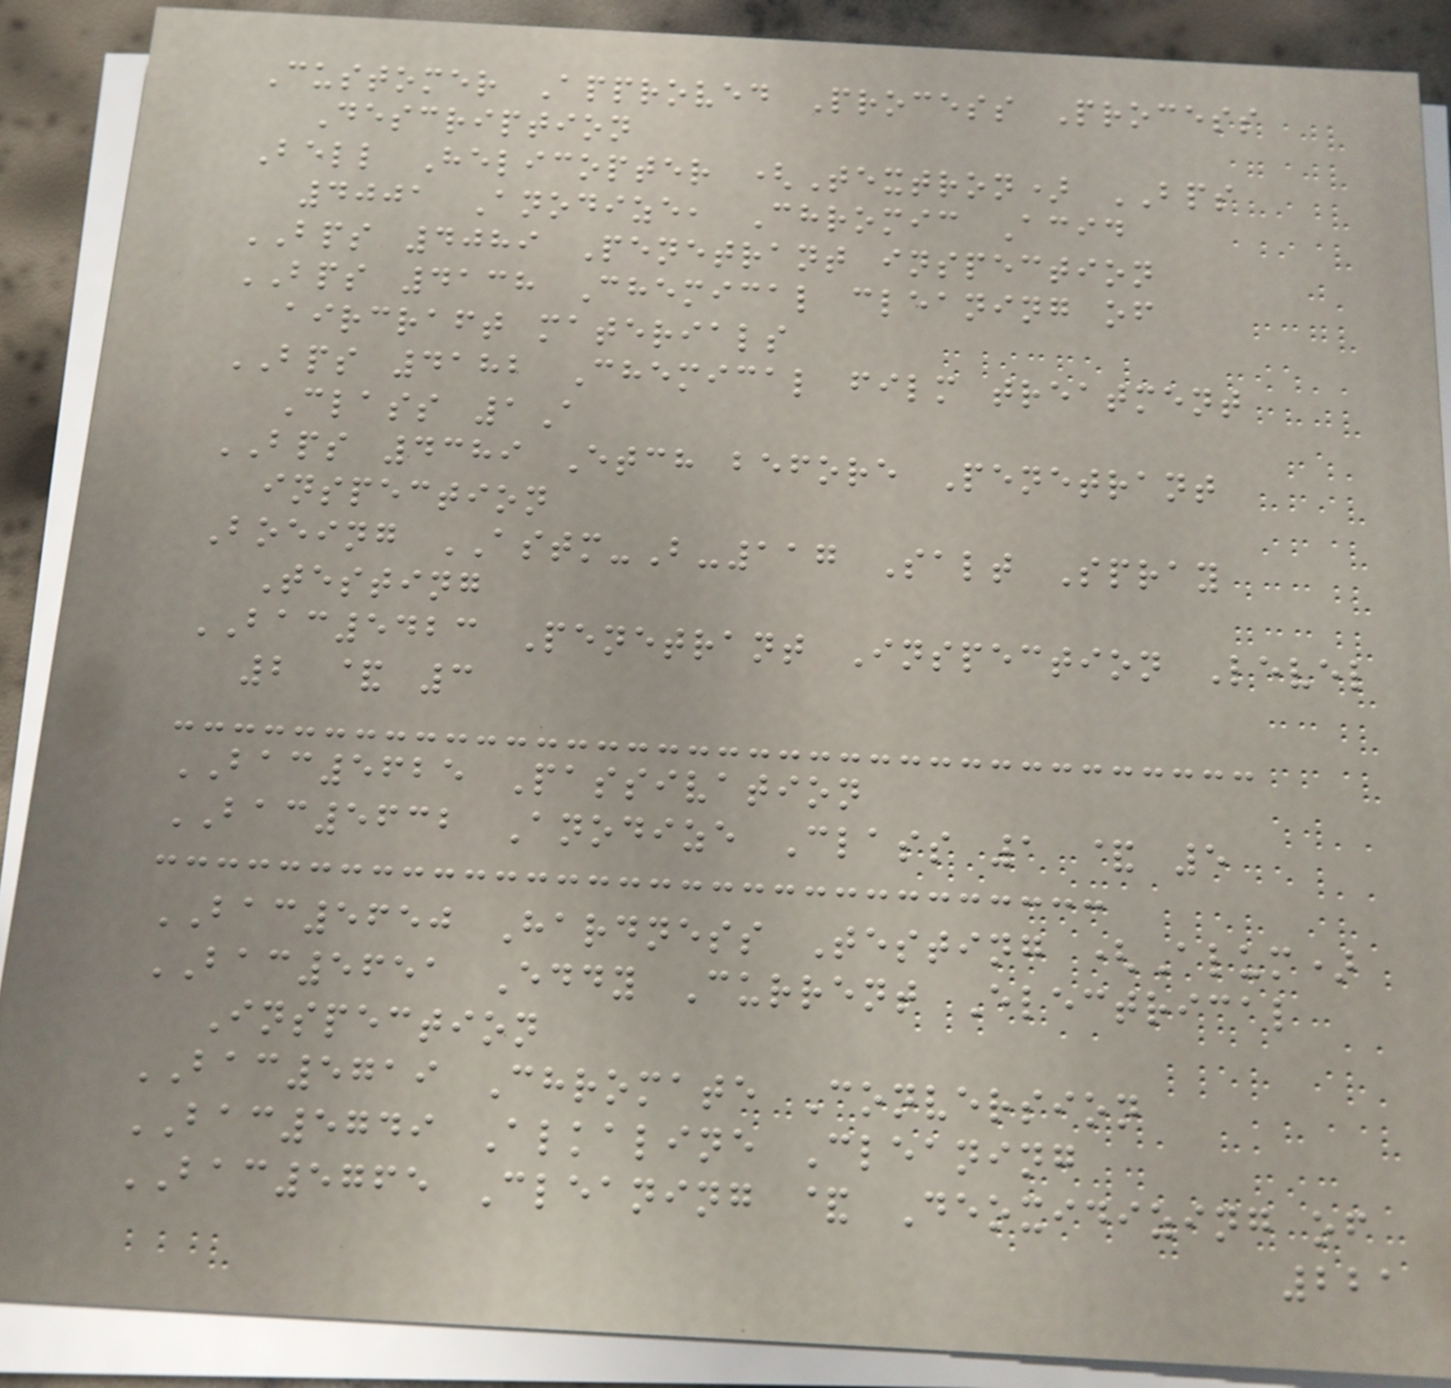Customer Approved Process Process
Description
Bell Helicopter (Textron) BPS
4001 Anodize, Chromic Acid
BPS 4089 Penetrant inspection
BPS 4138 Chemical cleaning of
aircraft materials
BPS 4182 Chemical film treatment
Class 1A
BPS 4389 Etch before Penetrant
inspection
Boeing ASTM-B-117 Salt Spray
Testing
BAC5423 Penetrant Inspection Level
2 & 3
BAC5625 Passivation
BAC5632 Anodize Class 1 & 5
BAC5650 Hardness Testing (Alum)
BAC5651 Eddy Current Electrical
Inspection
BAC5719 Chromate Conversion
BAC5749 Alkaline Cleaning
BAC5765 Cleaning & Deoxidizing of
221
